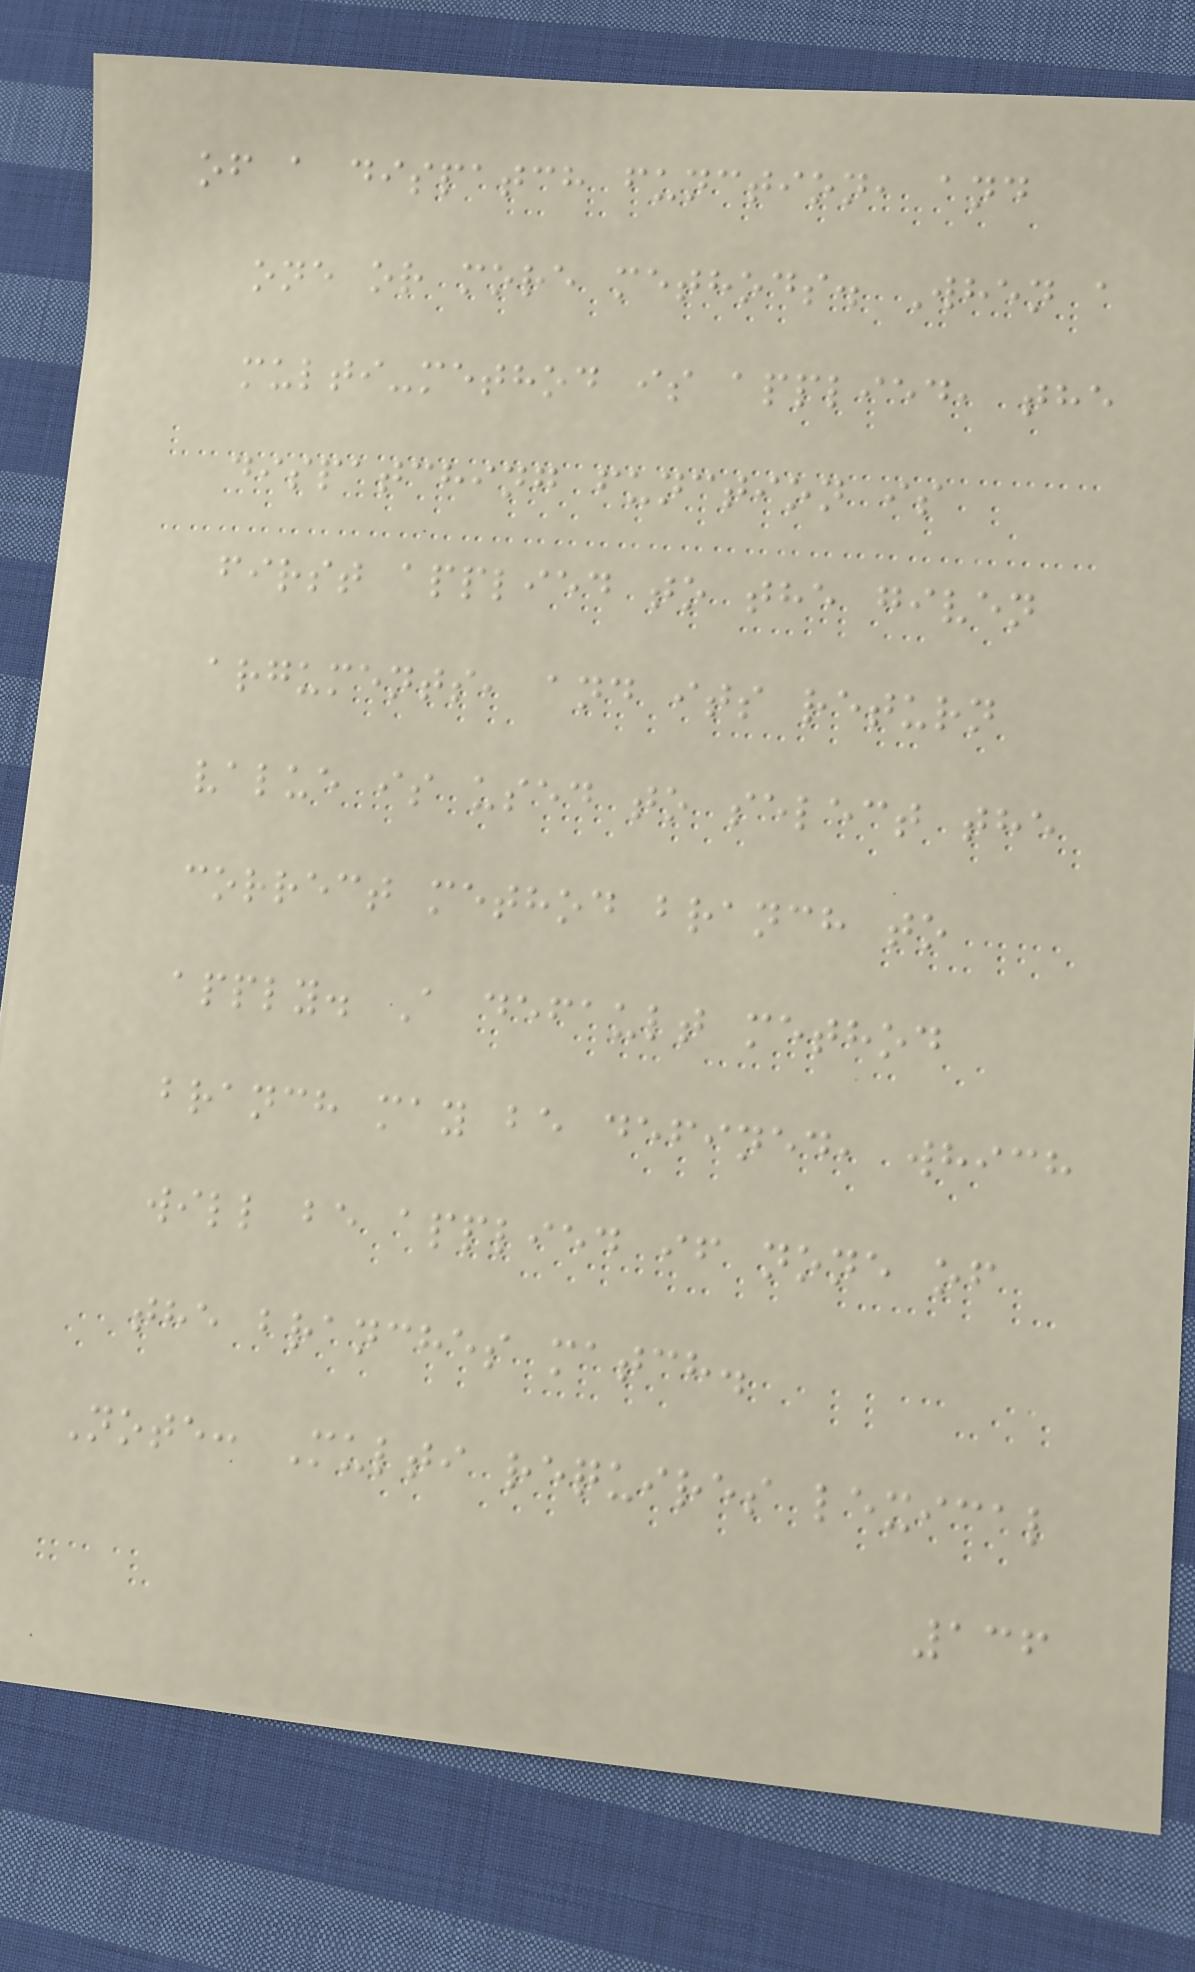of a dispatch function, and
one or more methods. When a
multi-method is applied, the
dispatching function is
first applied to the given
arguments, and its return
value is used to select the
correct method branch to
apply. A default method
branch may be defined, which
will be applied if none of
the branches match.
Note: Multi requires lexical
136
